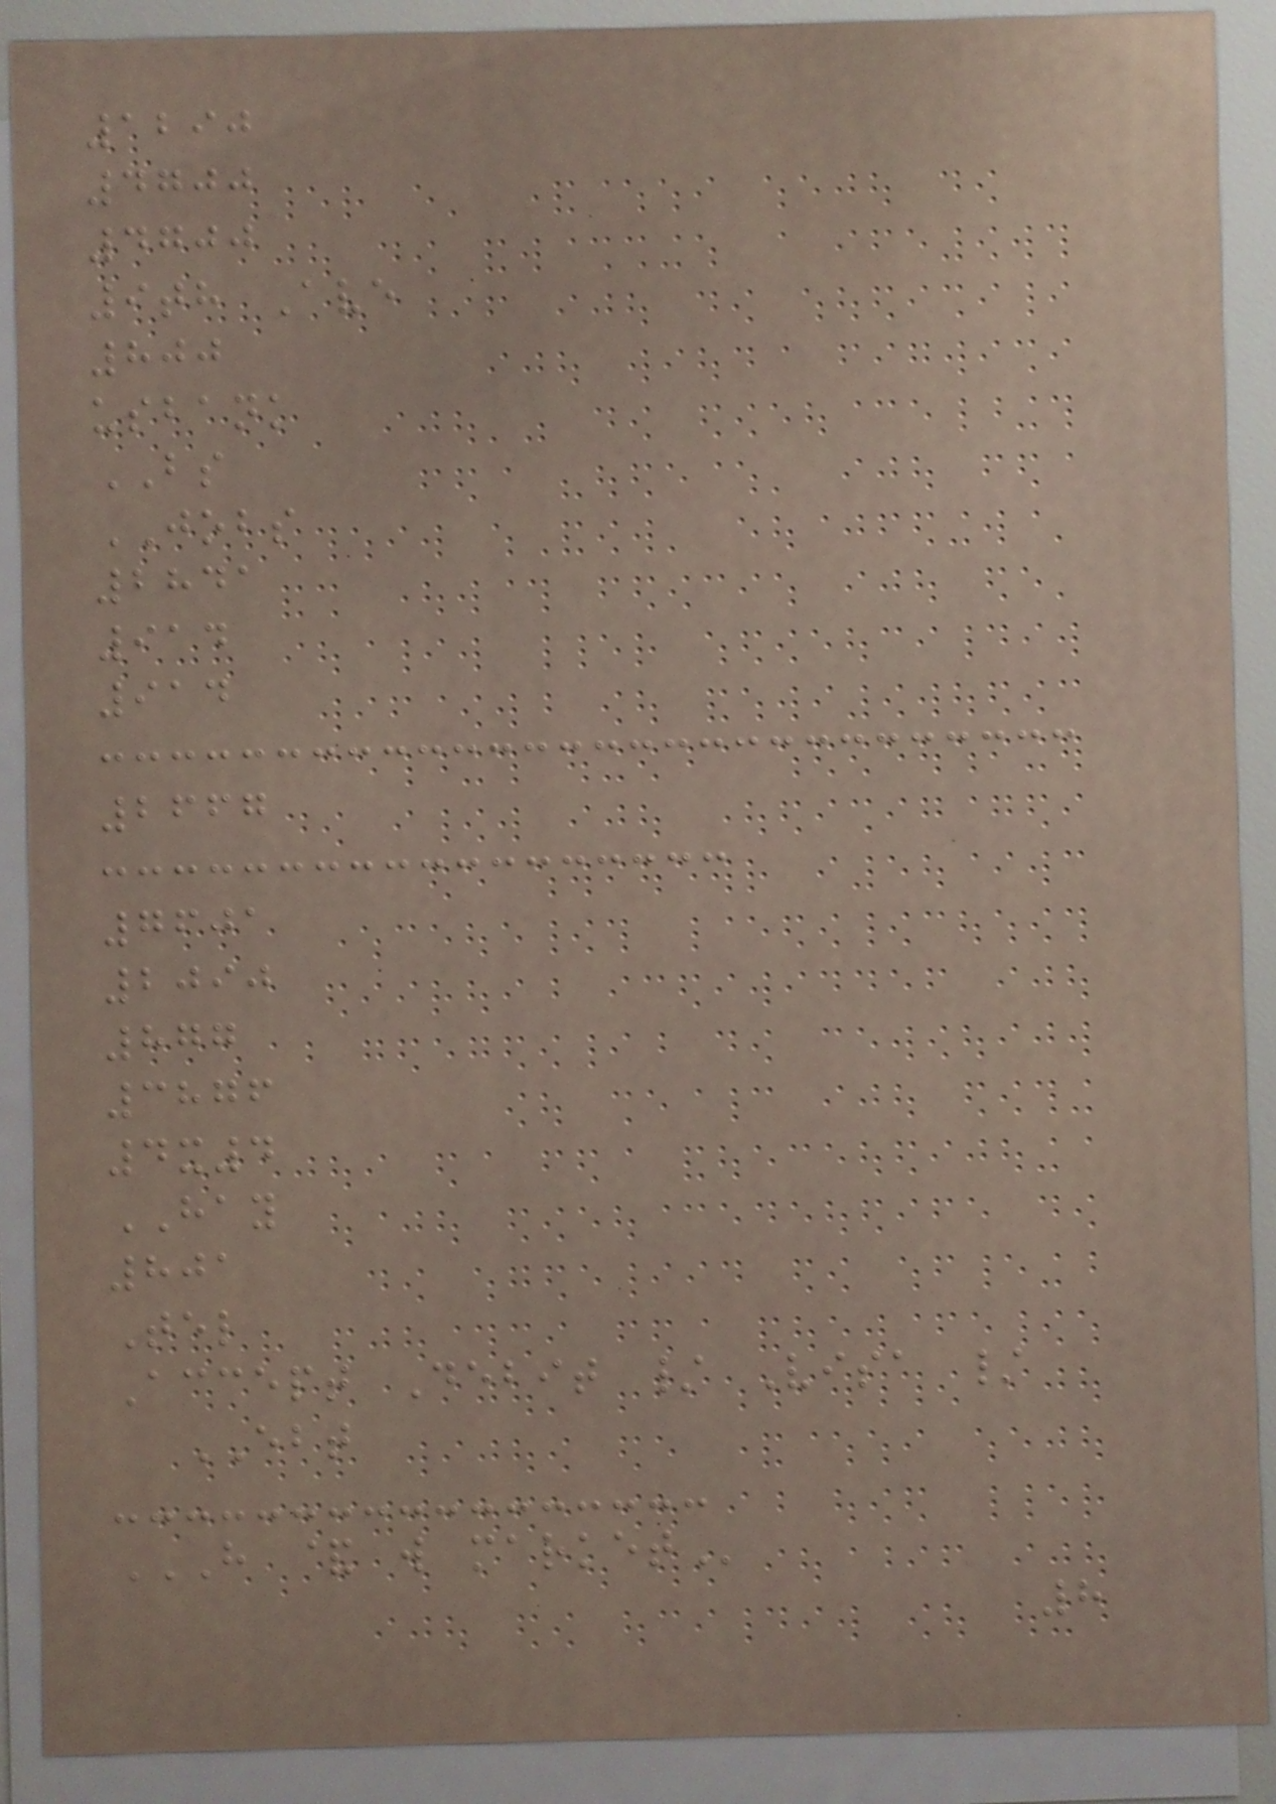1290
4700
4700
9th Ave
800
usbank
BS
JOBS
2841
914
914
2667
7601
2090
877
3876
4x4
HAY
801
Tel
Accept Debit / Visa /
EBT
H & W MARKET
8
